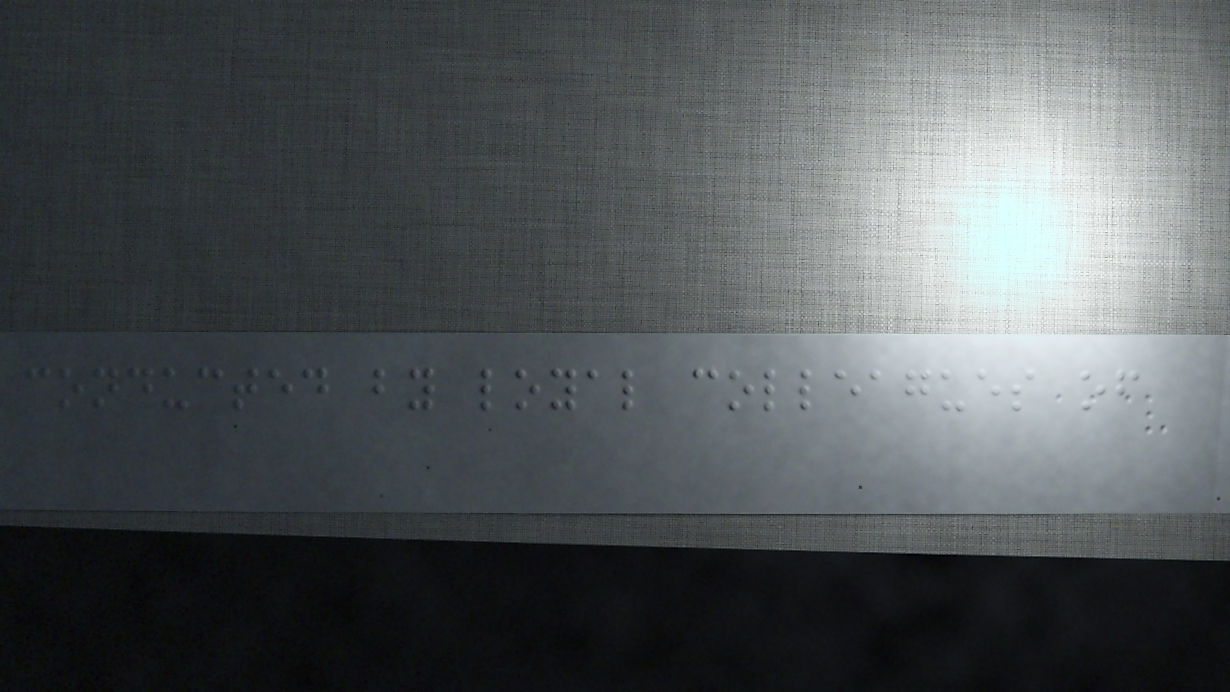conducted by loyal colleagues of
